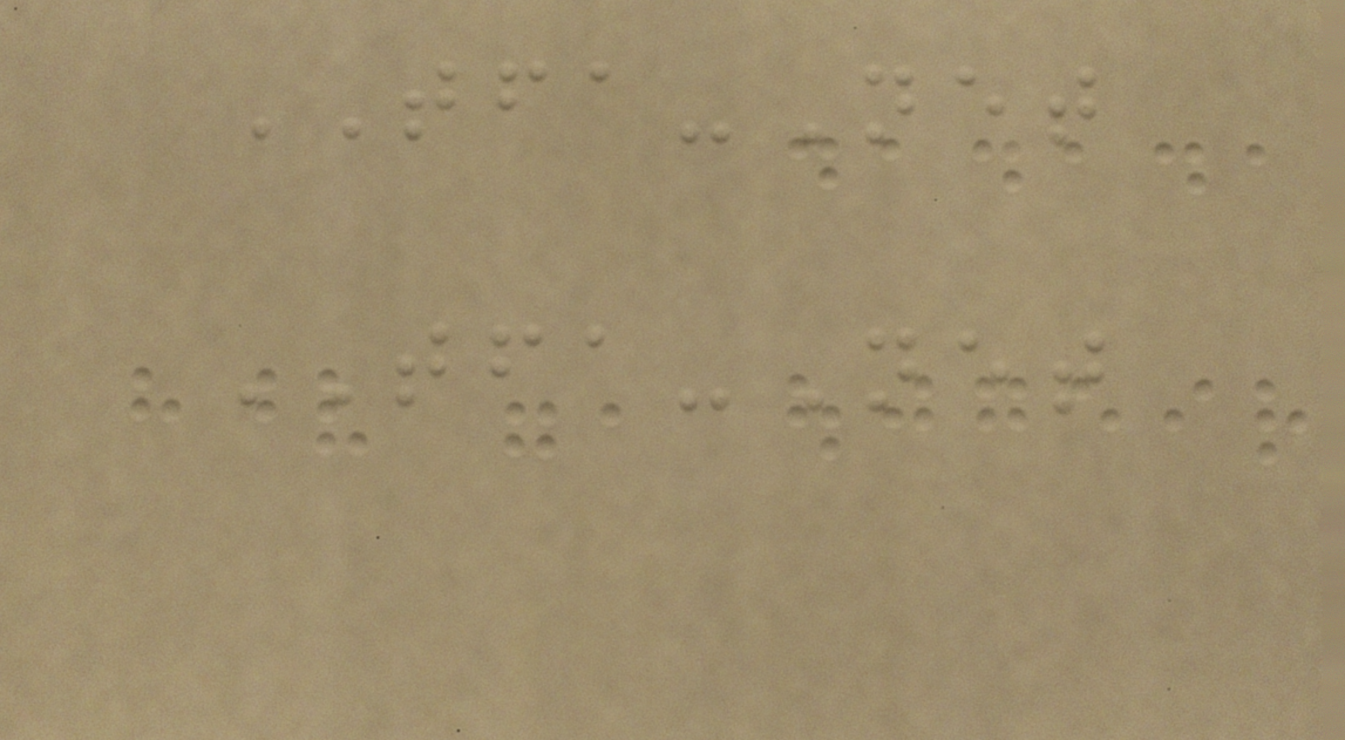TFA-Net
TFA-Net
